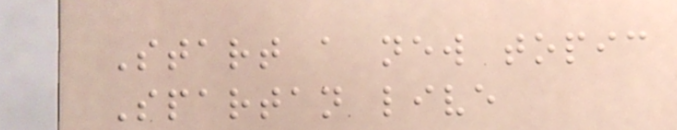Start a new topic
Spartan live
